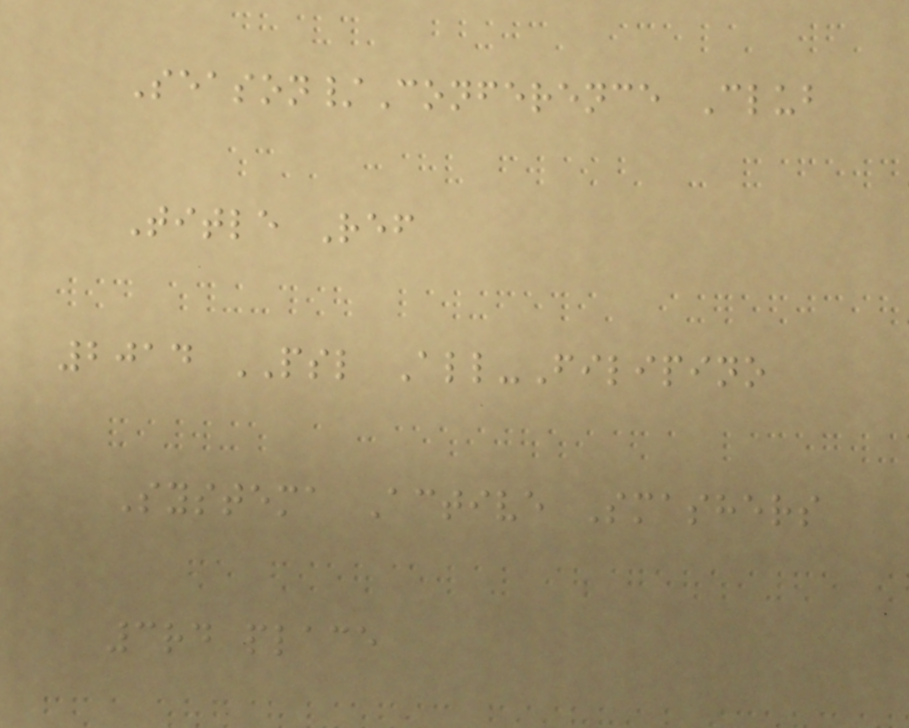Season/Conference Club
Title Ref
2014 PSL All-Filipino
Systema Active Smashers
3rd place
